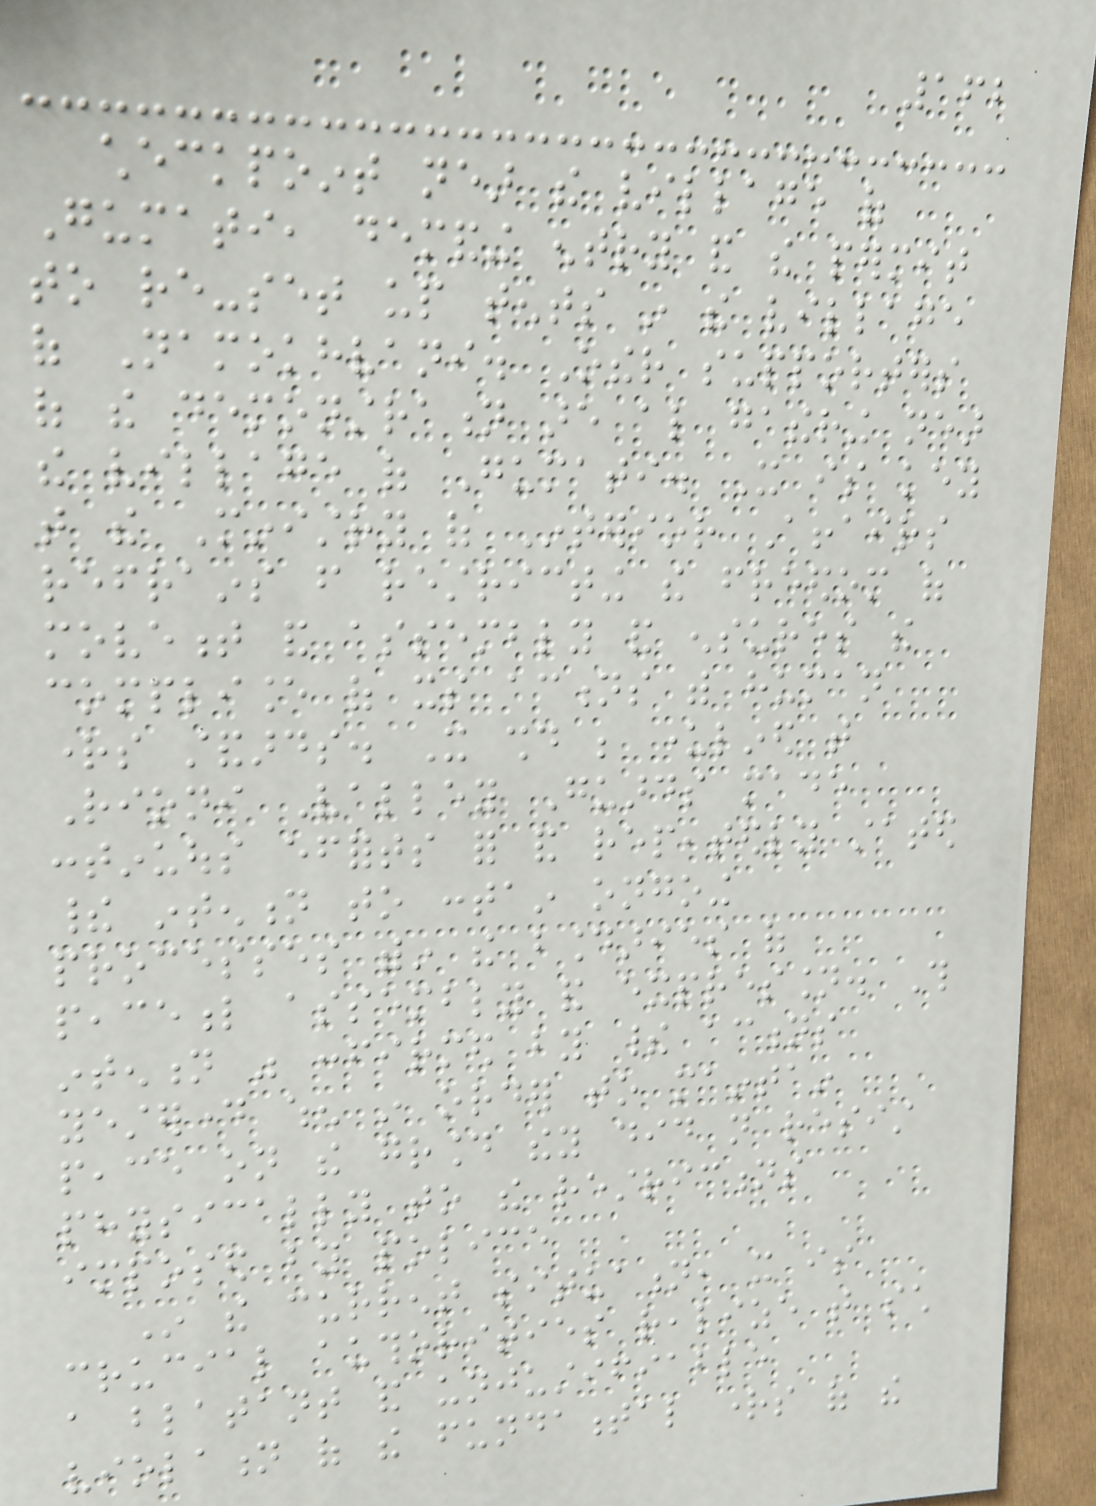162
checkpoint near the village of
Gumati, demanding entry and the permit
to re-set up tents in the village
of Namokhvani. Other supporters
of the demonstration are also gathering near
the village of Gumati. It is key
that the Ministry of Interior Affairs
refrains from restricting the freedom of
movement and assembly and ensures the
compliance of its actions with human
rights standards. It should be underlined that
Rioni Valley Guards made
continuous efforts for and repeatedly stated
their intention to contain ongoing
processes within the boundaries of
peaceful assembly and expression. This
intention was confirmed by their actions
yesterday when in order to maintain
peace on the ground they did not resist
physically to the restrictions
imposed by police
In the current situation, it is
crucial authorities realize that such
a blatant and unjustifiable
violation of the fundamental rights of the
